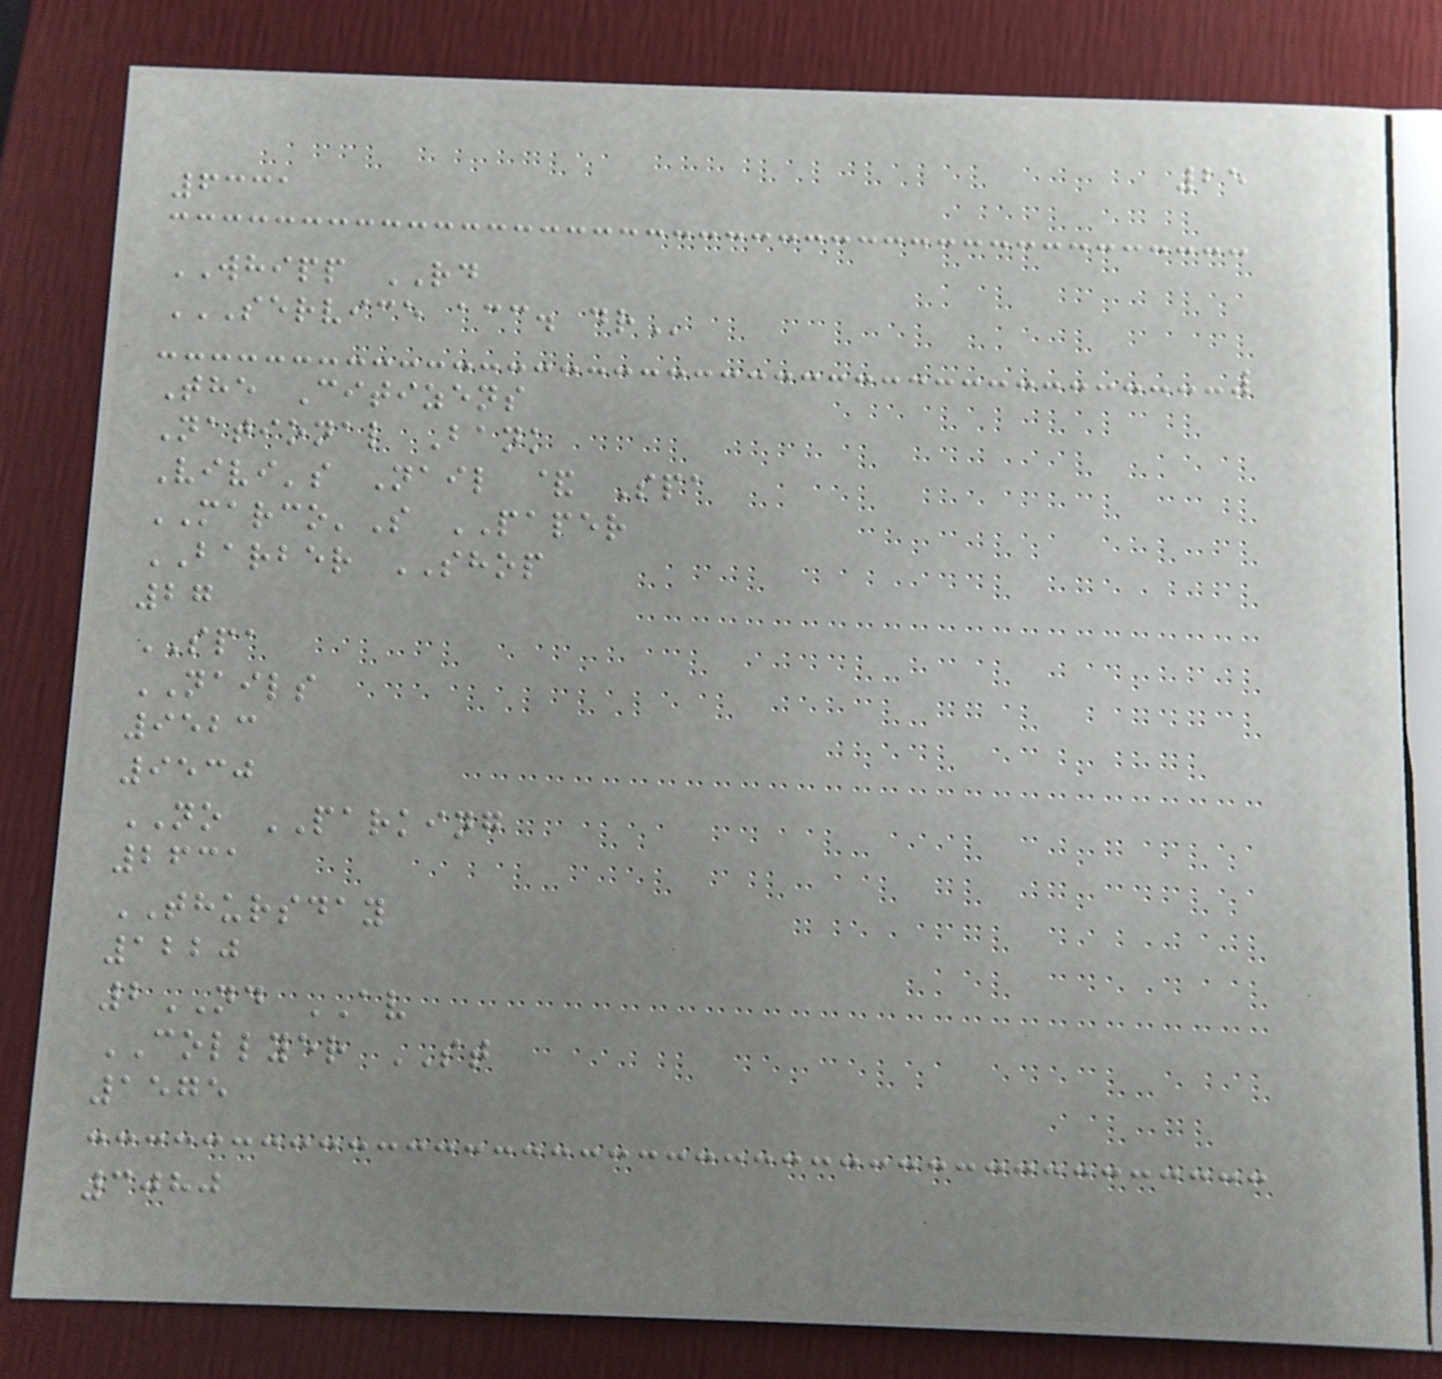25
6331
WHIPP RD
SERVICE ACC. DR
The Citizens
National Bank
Vivi's Nail & Spa
MARCO'S PAPER
BARBER SHOP
27
SPA
NAILS
9523
9530
NO PARKING
2631
THURSDAY
1220
2ND AV
COLLYER ST
1575
3080
